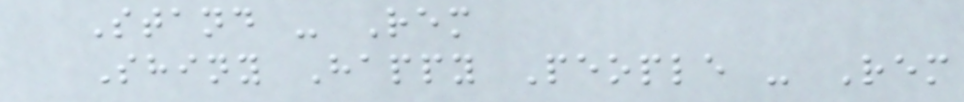Stand - Rem
Shiny Happy People - Rem
